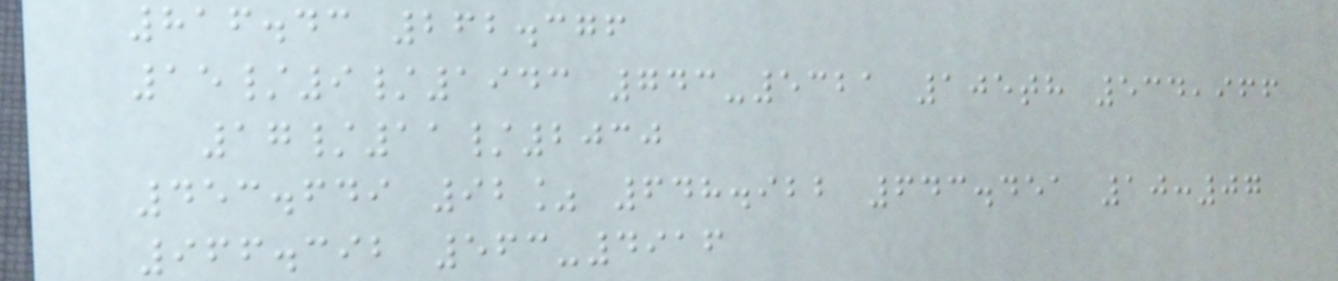816.43 262.376
15/9/1943 743-5321 105th 534,966
17/11/2030
453.649 92% 648.922 643.451 10:07
966.392 563-4916
